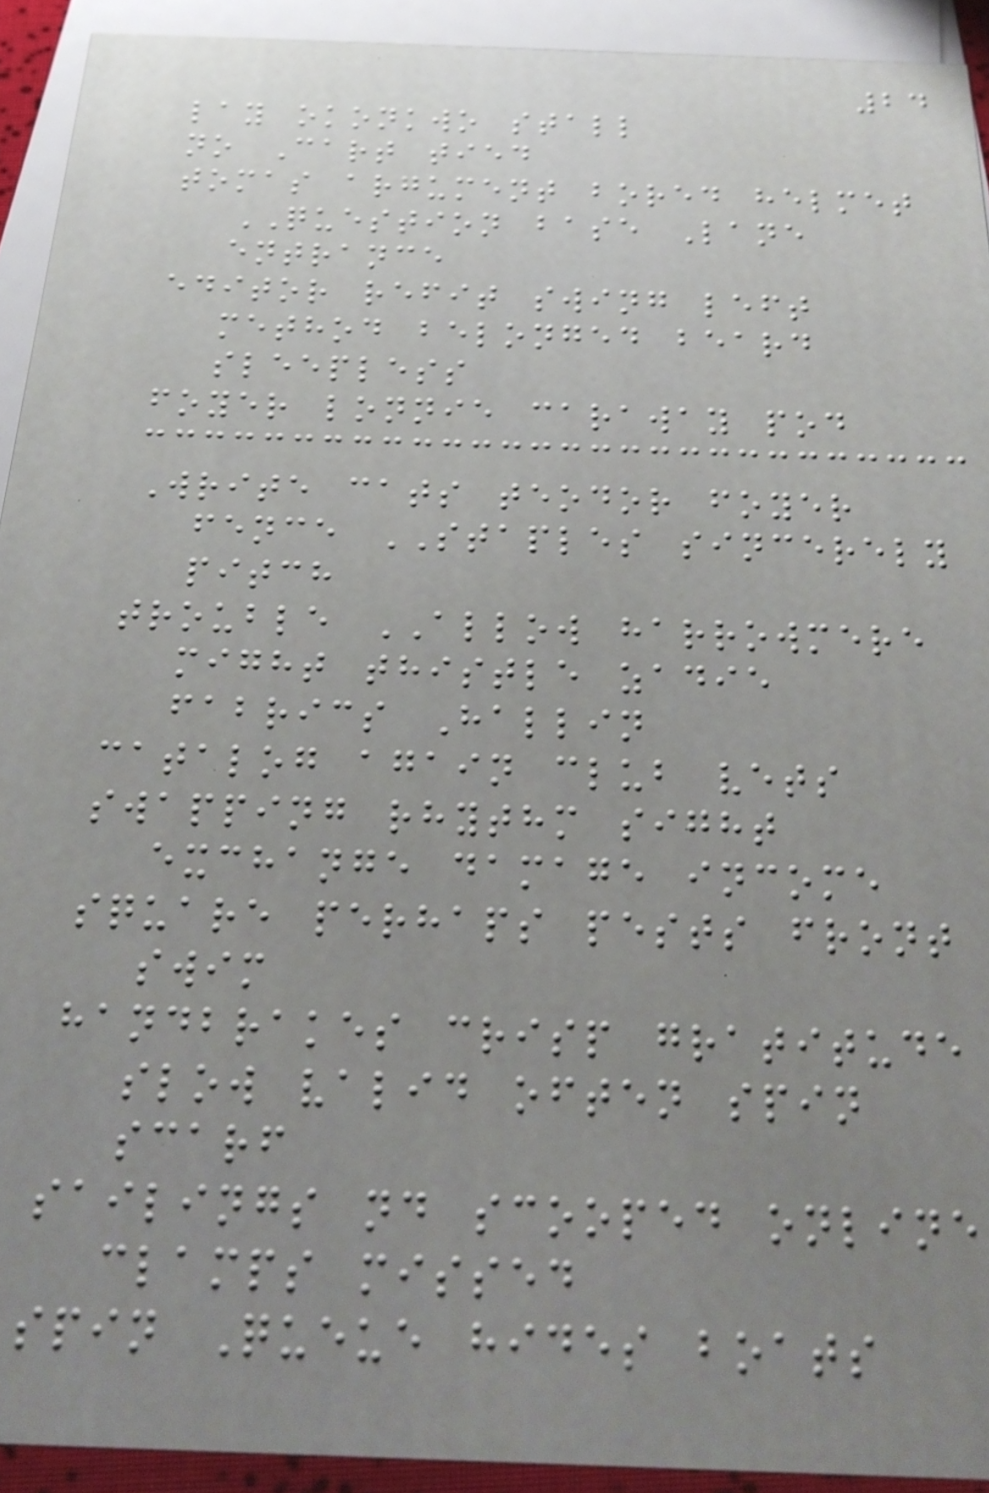24
lay okonkwo stall
no Cart tied
tomas argument bored helmet
QUESTION base Lane
entrance
editor refit swing left
method belonged beard
sleepless
foyer lonnie caraway pod
Write cats teodor foyer
fence STAPLES sincerely
pitch
trouble ALLOW harrowmere
might thistle zadie
fabrics Hallin
catalog again club vets
swapping rhythm sight
exchange damage income
square perhaps pests front
swim
handbrakes crisp gratitude
slow valid often spin
scarf
sailings nd scooped online
clamps missed
spin Queue hides boats
